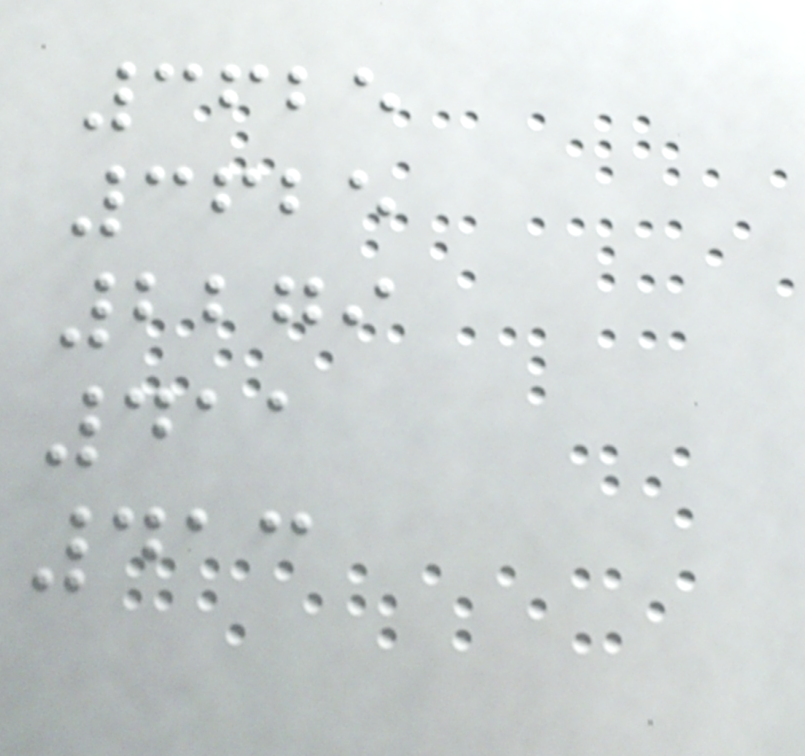3625
3625
2279
411
413
